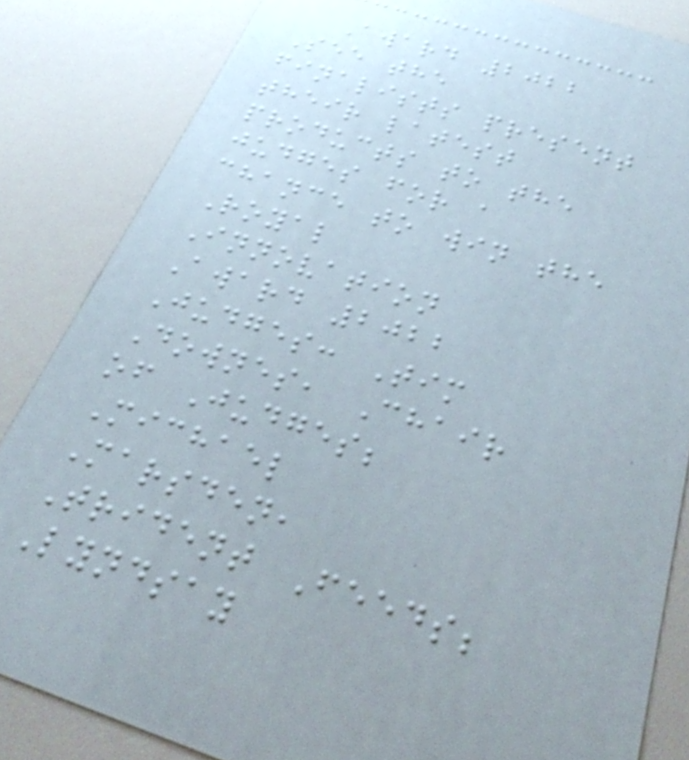Award 2022
See the
finalists present
their latest
products to the
judges for a
chance to win the
Royal
Innovation
Award 2022
Judges: Tim
Downes, Chair
of Judges;
Michael
Marsden,
Trident Feeds;
Lyndsay
